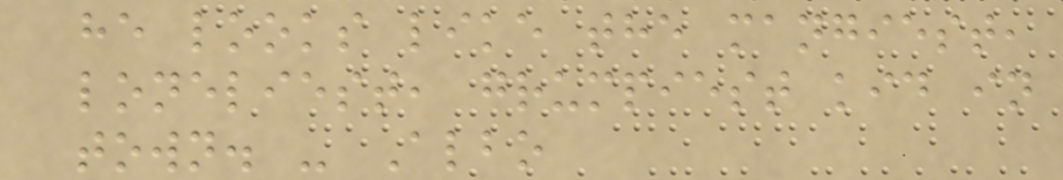he looks like the mangiest,
loneliest, grumpiest kid in
town. - Albo
